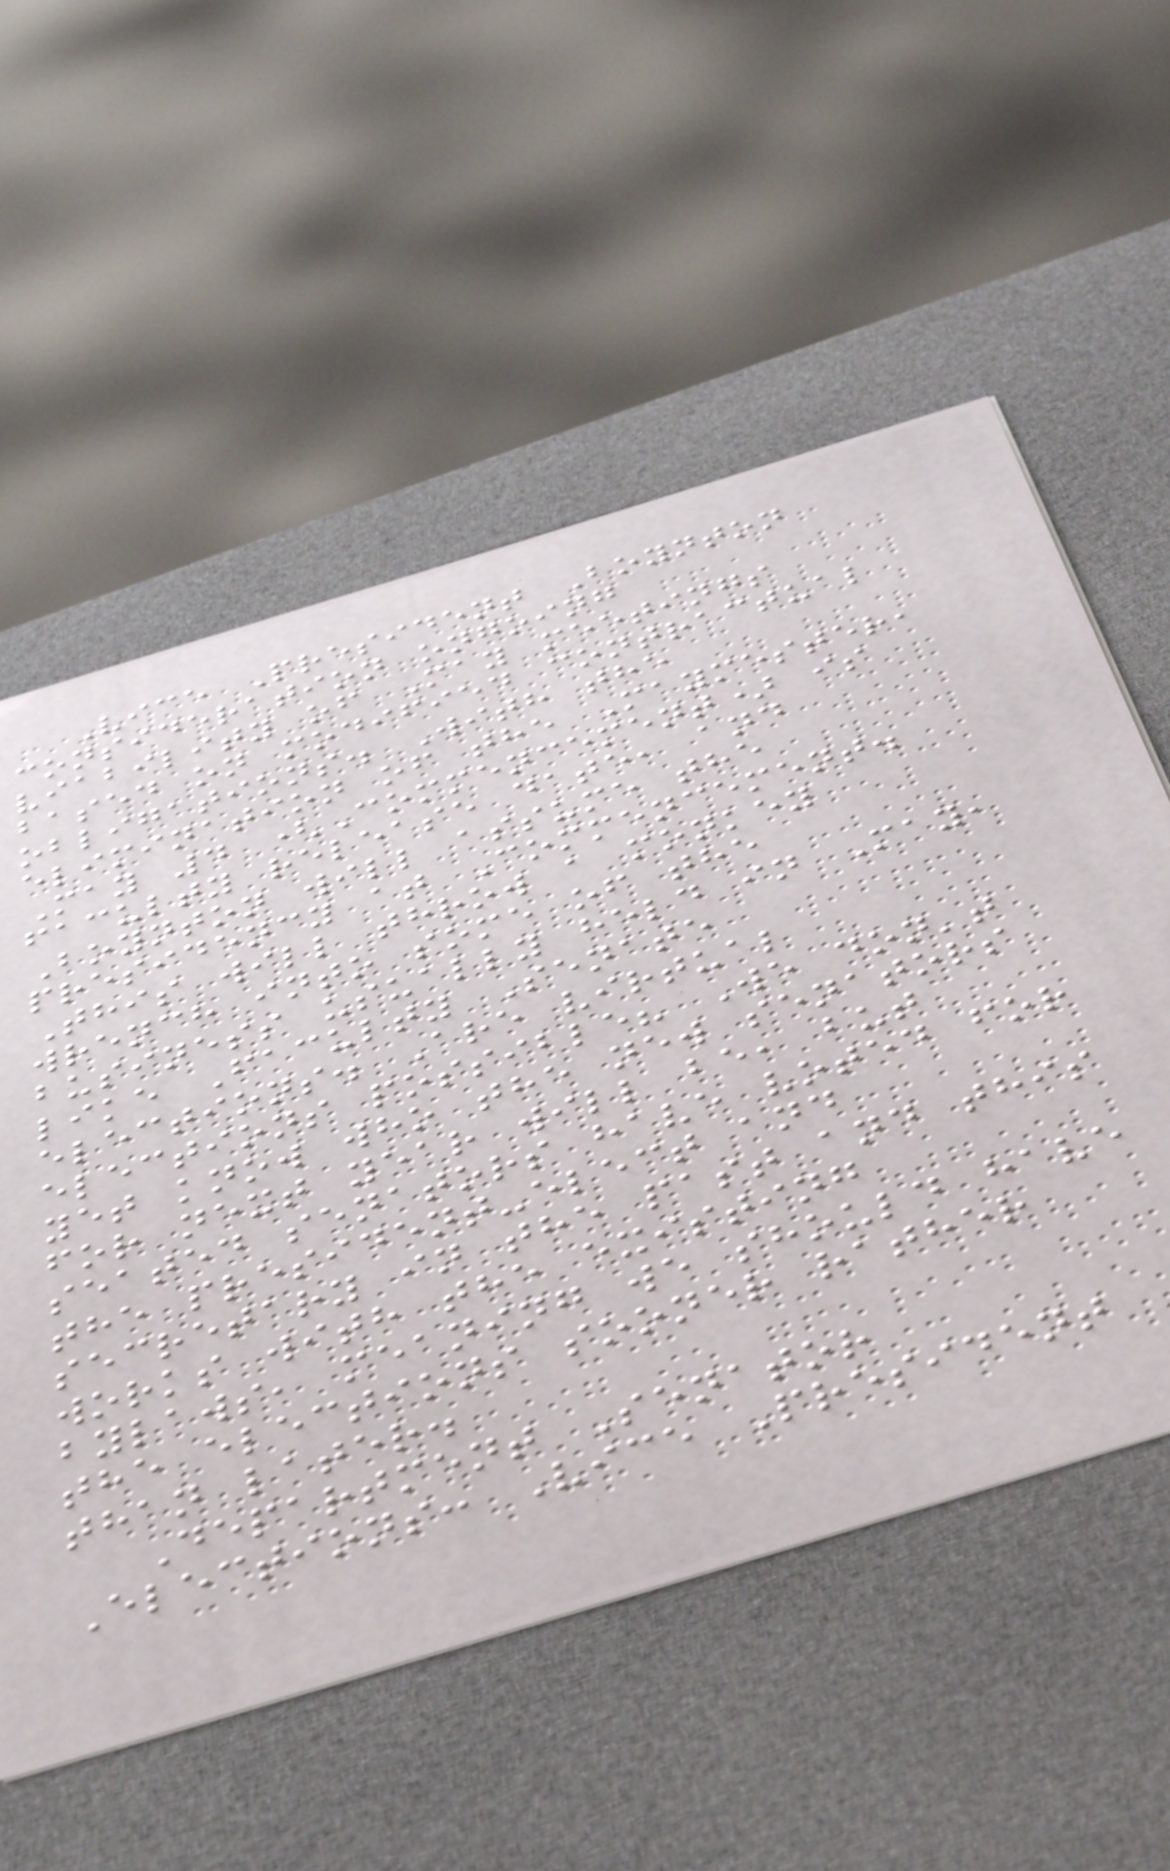Vice President Boynton
consideration ongoing
viability of May meetings
based on modified contractual
obligations. With the
elimination of the Maymester,
May 4 (Commencement) is
faculty release date, and
Boynton will assume the
presidency at Commencement.
This will throw a monkey
wrench into some of the
business usually held in May,
like Faculty Senate
elections. Are virtual
elections possible? We don't
yet know who the new senators
for next year will be, but
seated senators have voted for
the president-elect and
secretary in the past and this
works with the existing
bylaws, meaning we should have
the elections sooner rather
than later.
Department Senator
Elections: Vice President
